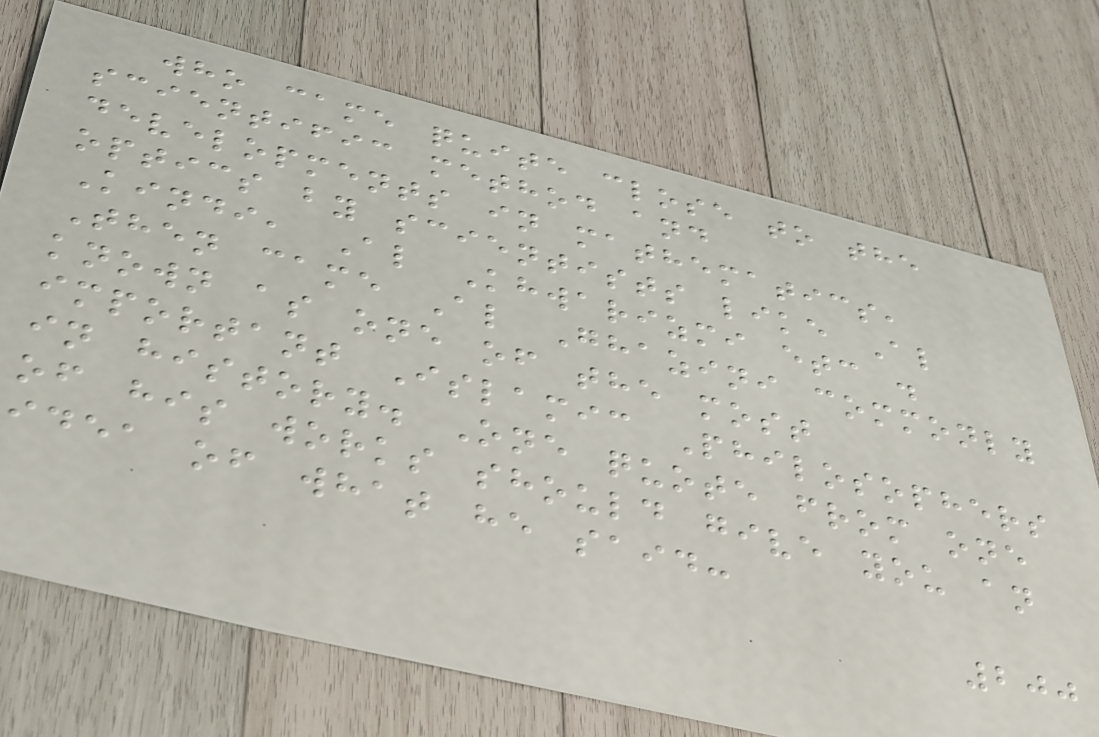who came quite close to the
scientific method and
developments in mathematics,
optics by scientists like Al
Kindi, Al Khwarizmi etc .
Then came Al Ghazini commonly
known as one of the most
important Islamic Philosophers
in history. One quote from one
of his works should give you an
idea of what he said:
200
